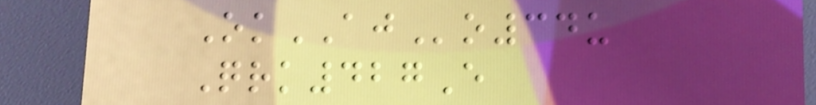OkAJo34u
Qrk427E
